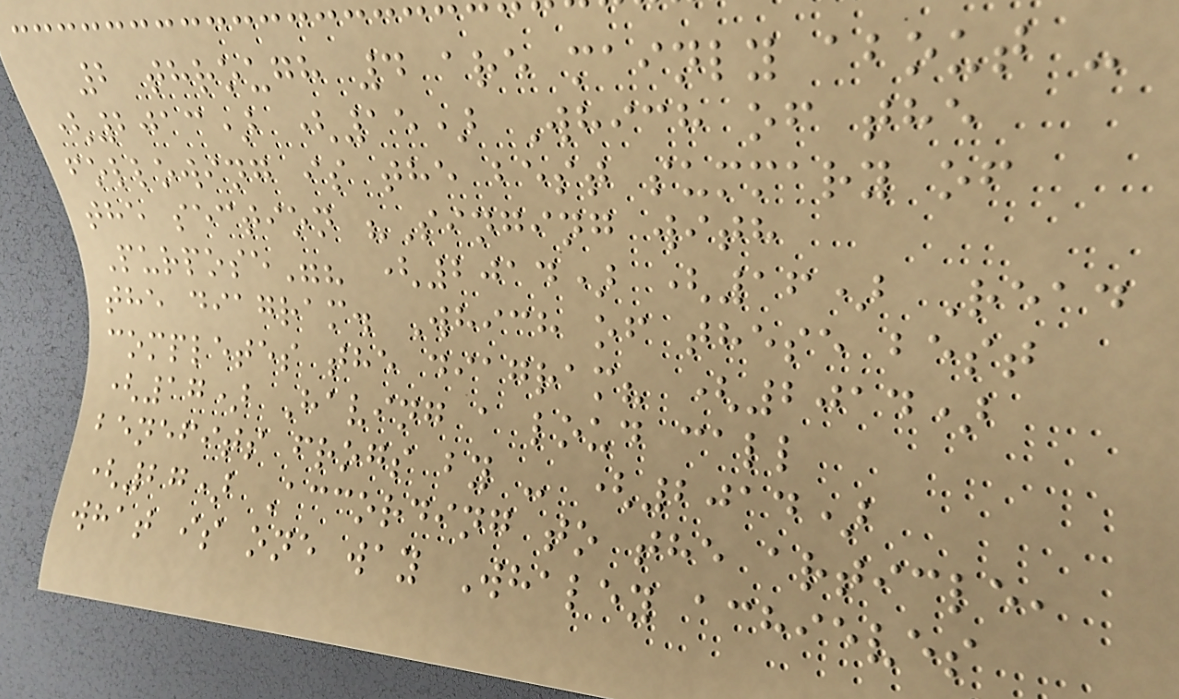2 through 4 are mainly about -
(2013) (15) Which of the
following is the best summary of
the section "Singing with
Purpose"? (2014) (16) Read
the diagram. Which of these best
completes the diagram? (2014)
(17) Having a loud call
benefits frogs by - (2014)
(27) According to the article,
what is one way Whaley achieves
